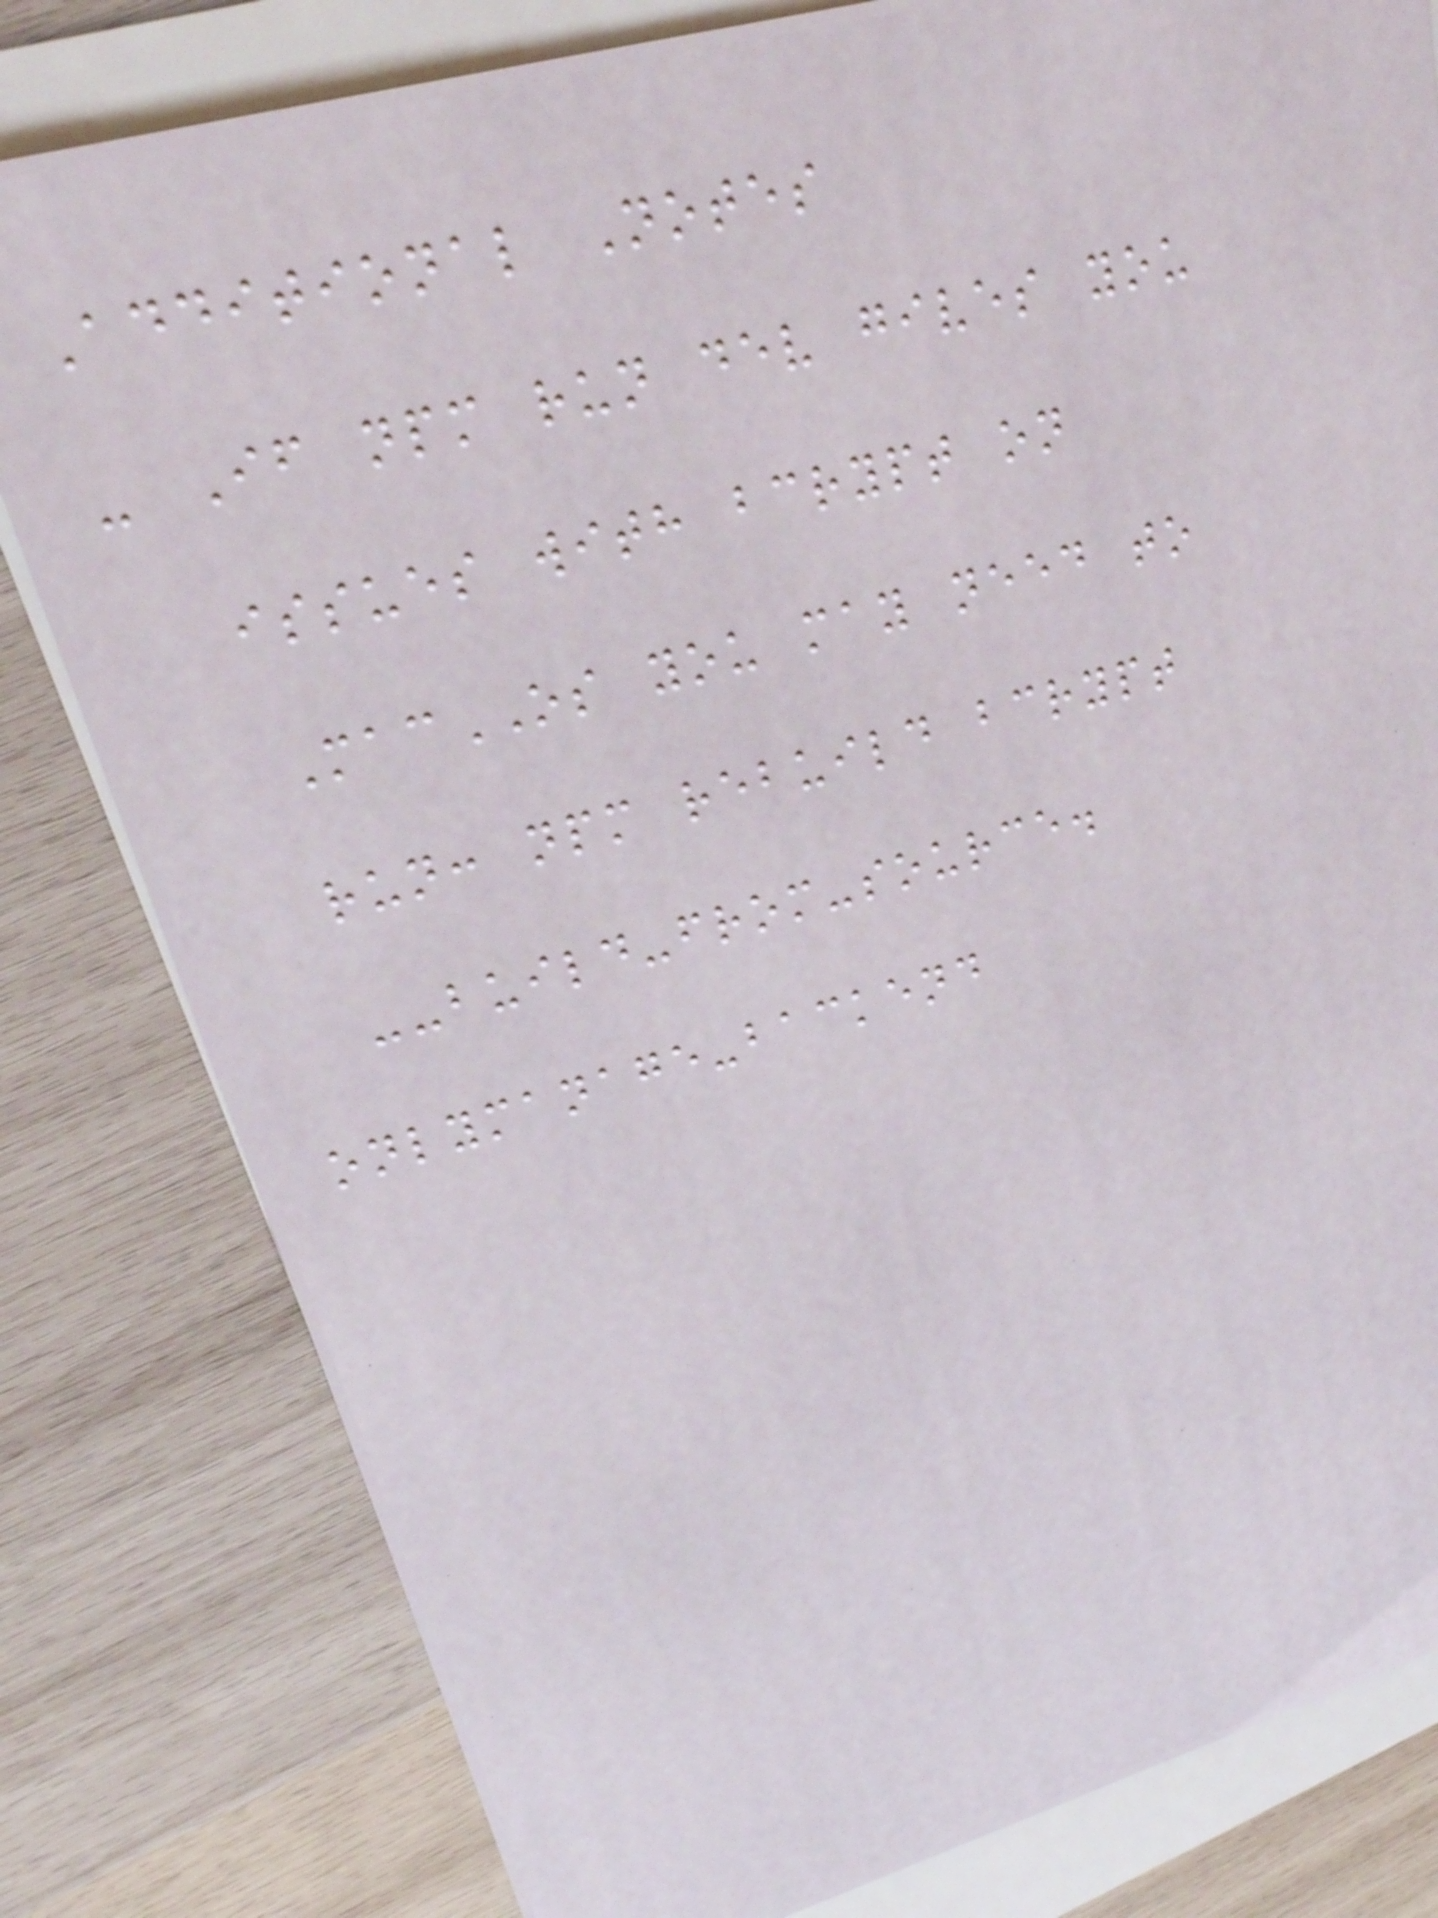Additional Notes
- If npm run dev gives you
issues with bcrypt on
MacOS you may need to
run: npm rebuild bcrypt
--build-from-source.
onlymanage-backend
